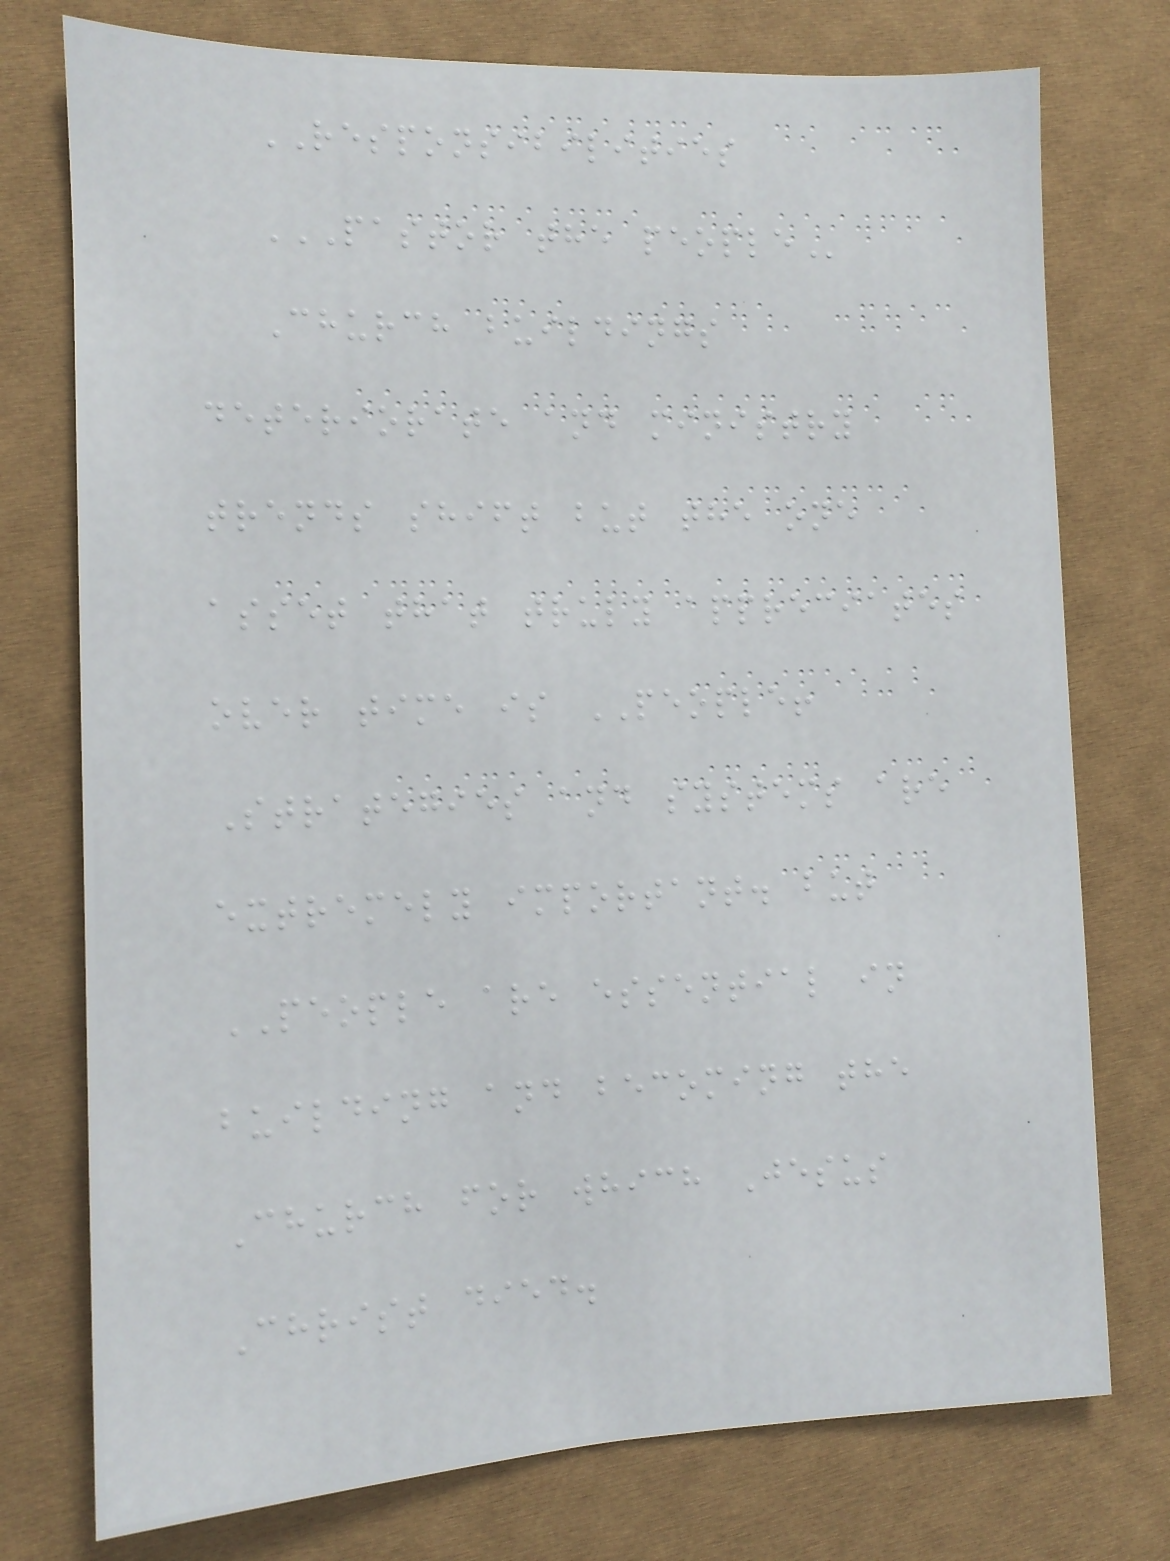RESPONSIBILITIES
PASTOR THE PEOPLE
Church buildings
deteriorate and ministry
trends shift but the one
asset that truly appreciates
over time is PEOPLE!
Strategies and systems are
extremely important. but
PEOPLE are essential in
building and becoming the
Church for which Jesus
Christ died.
